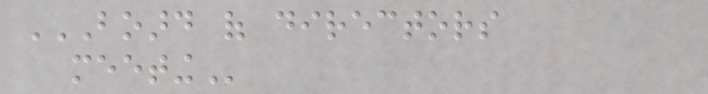BOARD OF DIRECTORS
MEETING
